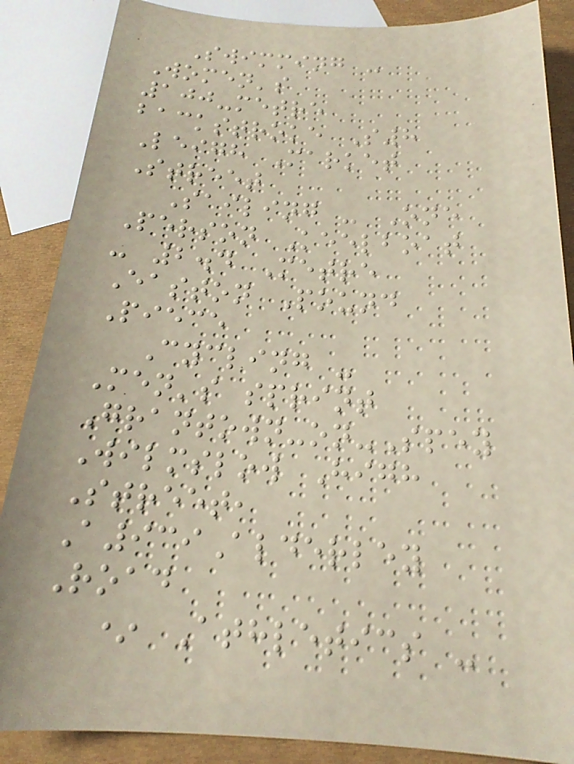Swimming -
Women's
100-metre
backstroke S8
Leigh Market
Street
Sailing - One
Person Keelboat
- 2.4 Metre
Easton Pound
Piece
Cycling -
Men's sprint
Grantown-on-Spey
Wilmslow High
Street,
A939Alderley
Road
* Athletics -
